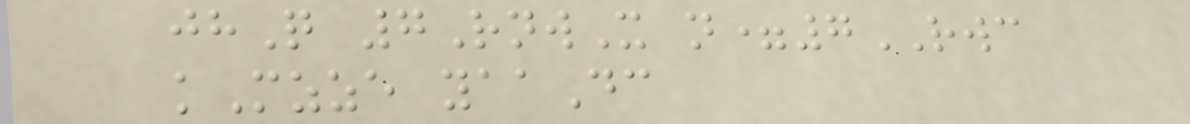jhQ 7RnwX n=7RWC
kMzze yaaDc
